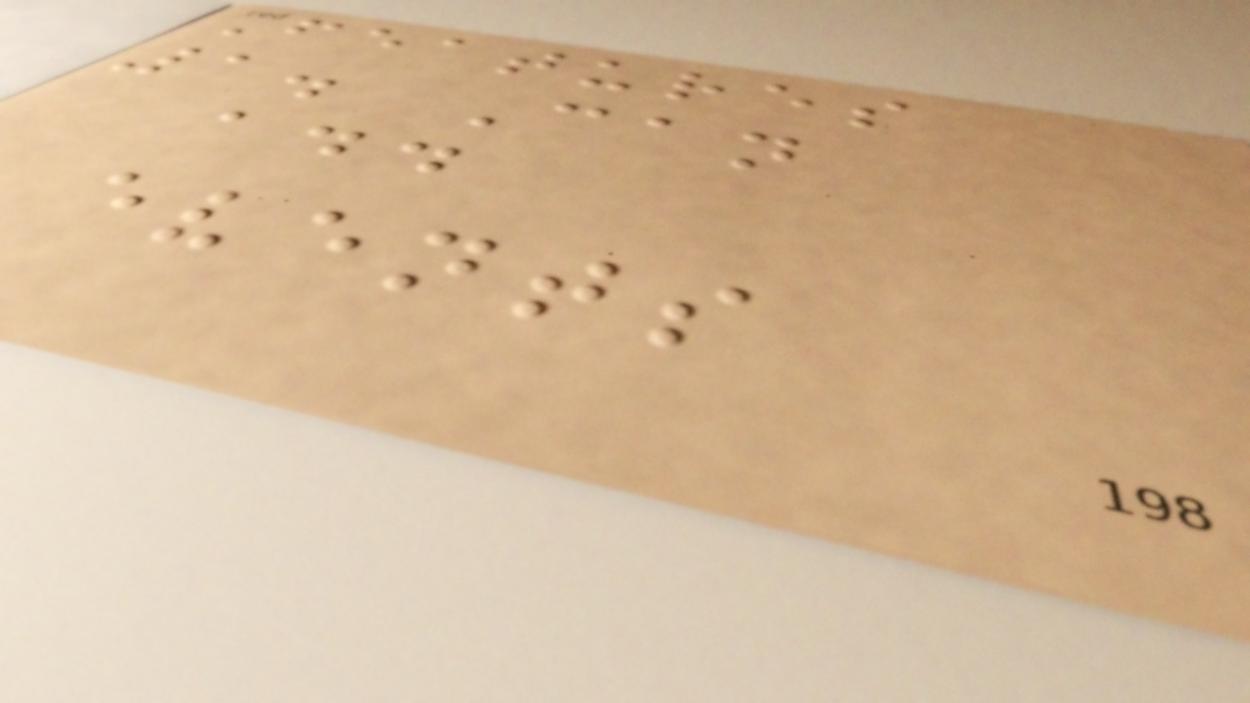Features
1. Can
add
events
